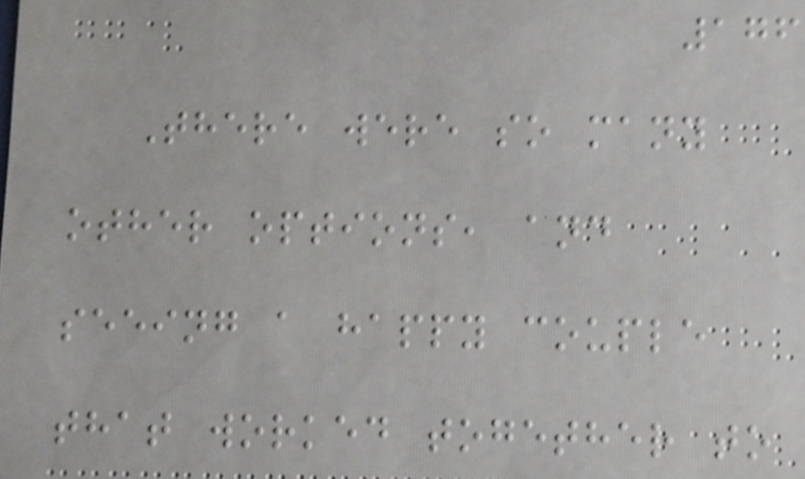176
There were so many
other options, and
seeing a happy couple
that worked together to
